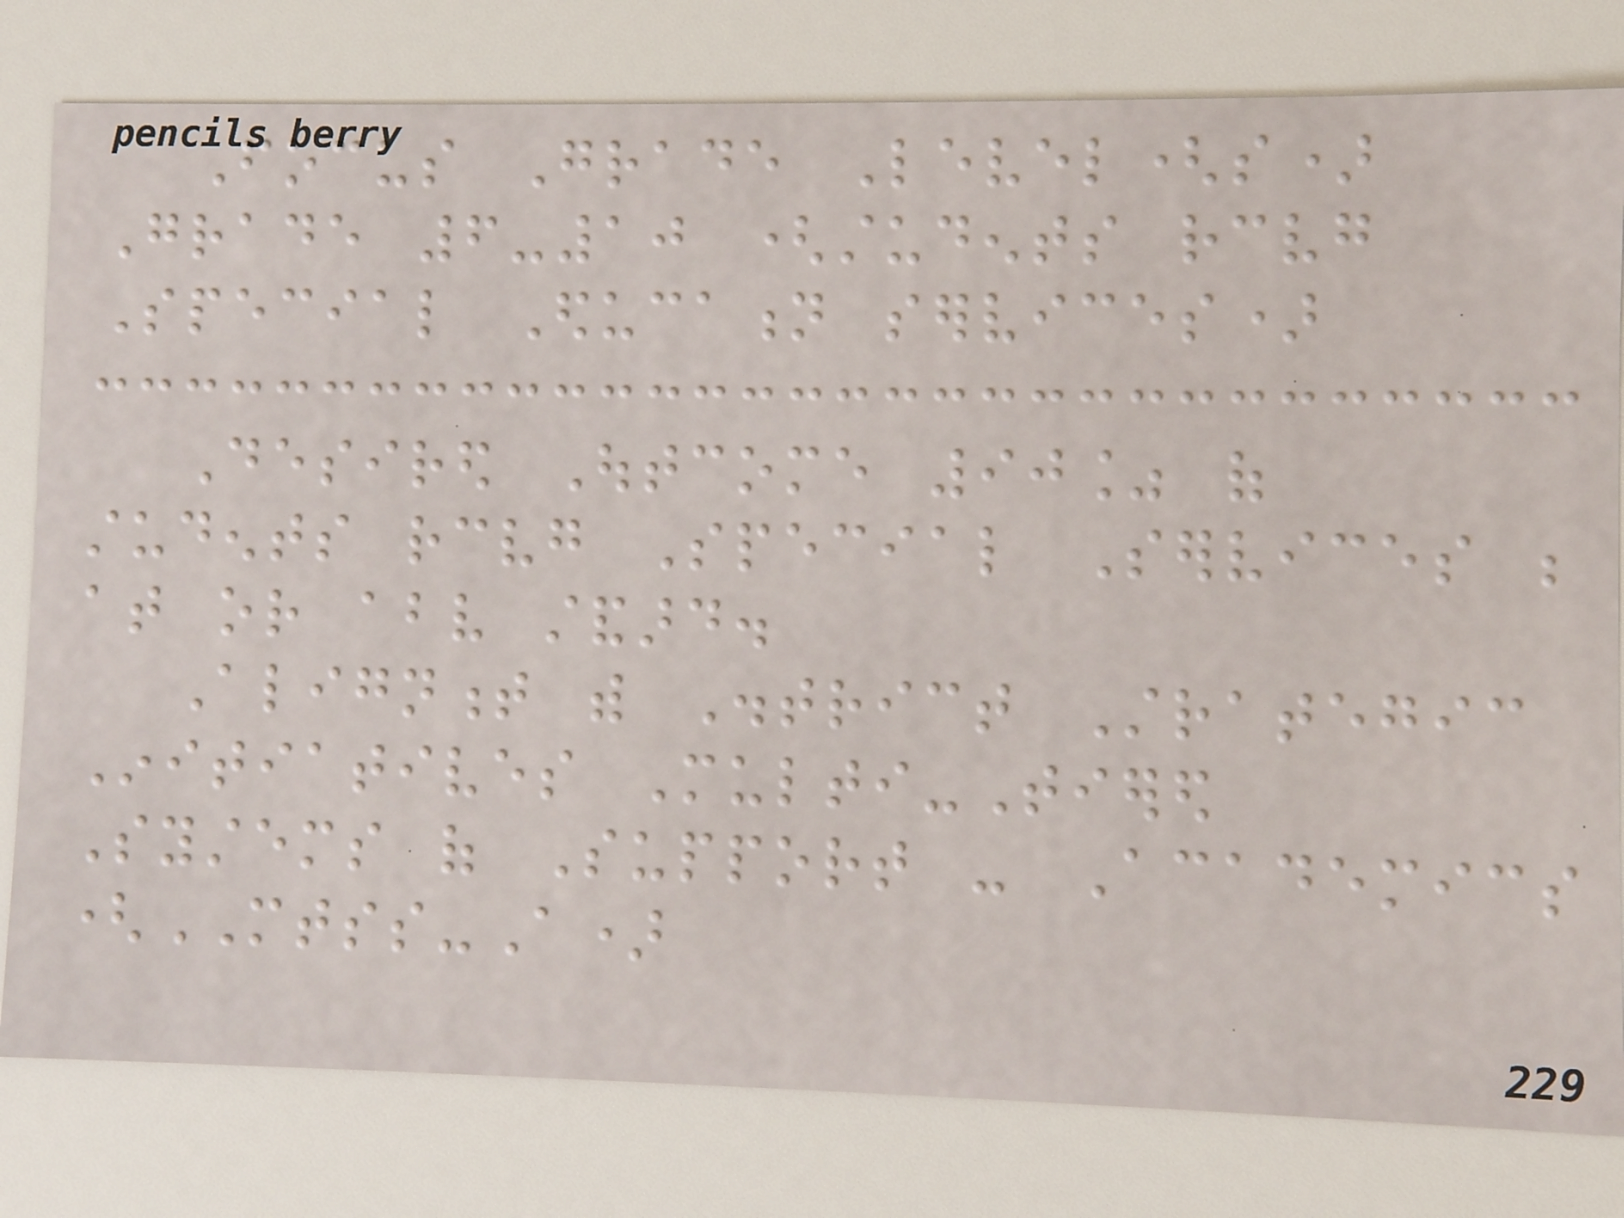Focus Grade Level(s)
Grade 6-10 (students receiving
Special Education services)
Desired Outcome 90% of
students receiving Special Services be
at or above standard.
Alignment with District Strategic
Initiatives Multi-Tiered
Systems of Support - Academics
(MTSS-A)
